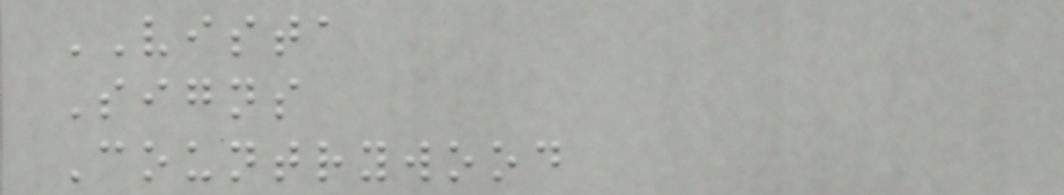VISTA
Signs
Countrywood
